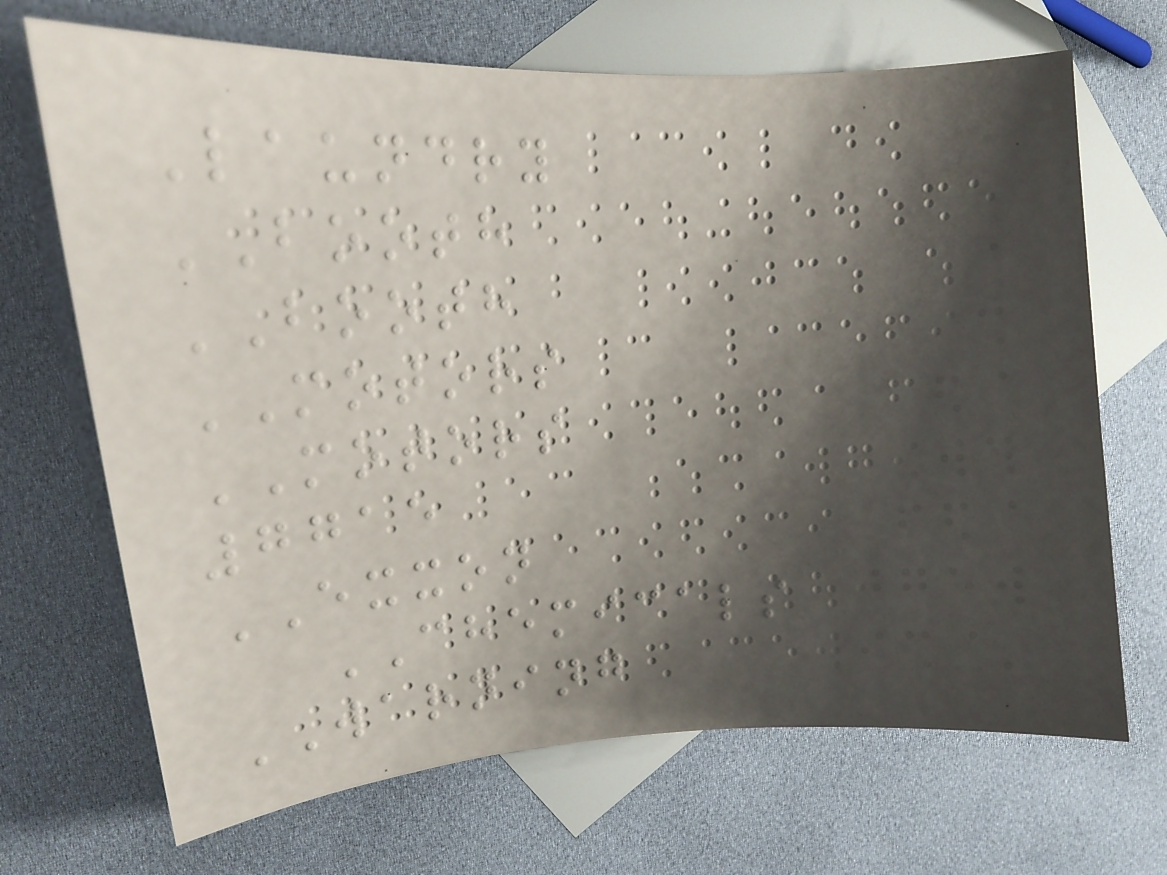Laundry
BOOTH
BOOTH
MOTORS
MOTORS
7715
EXXON
CHEMICALS
WARNING
